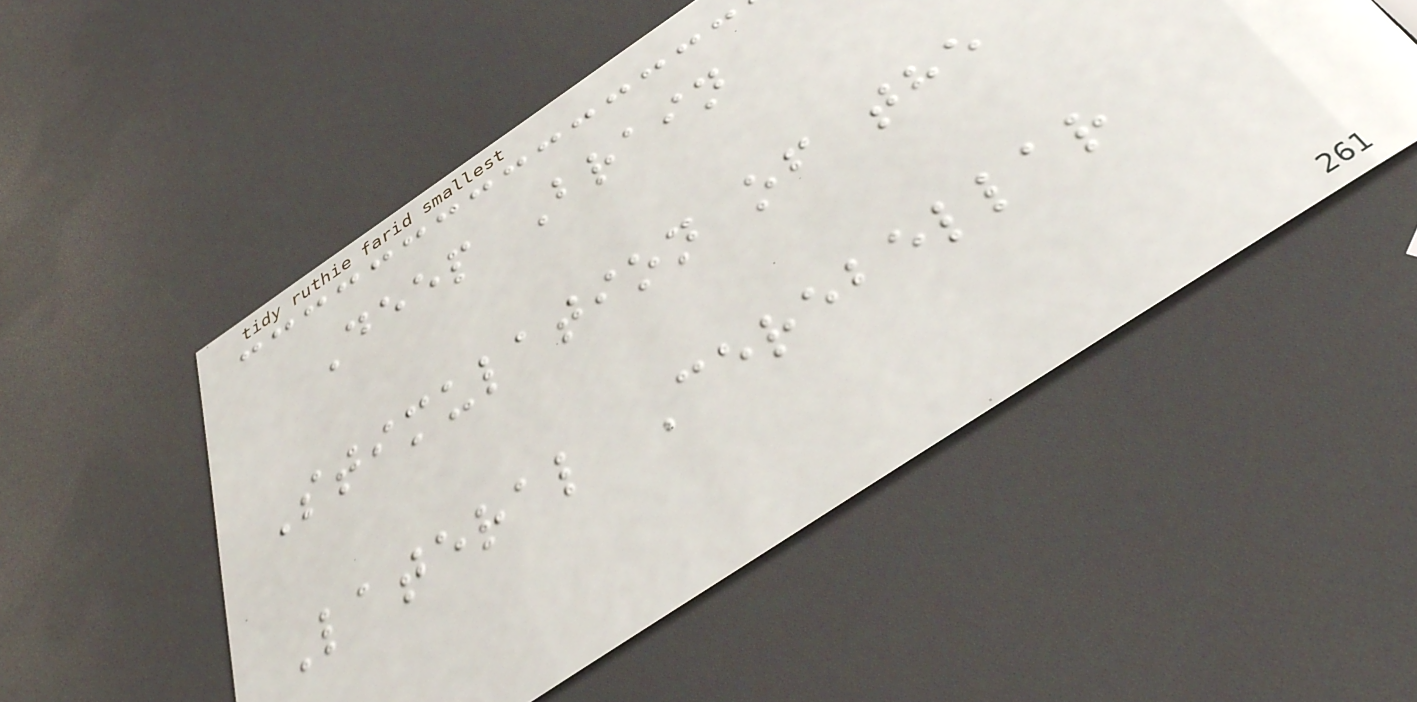Deep Brain
Stimulation of the
Lateral Cerebellar
